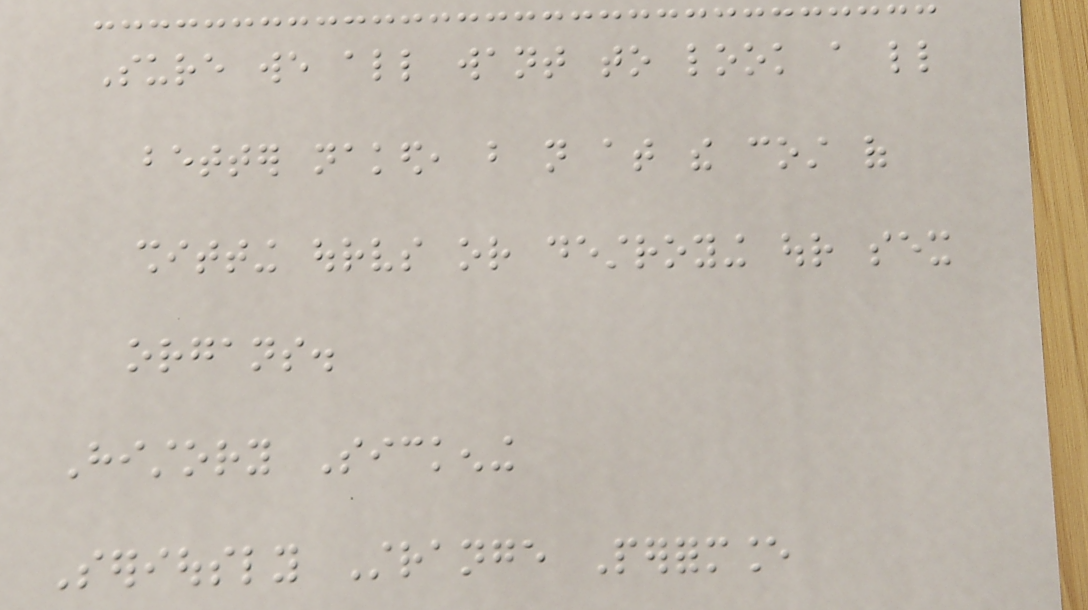Sure we all want to look a little
better naked, but not at the cost of
shitting ourselves or destroying our sex
organs.
History Sickening
Seriously Strange Performance
